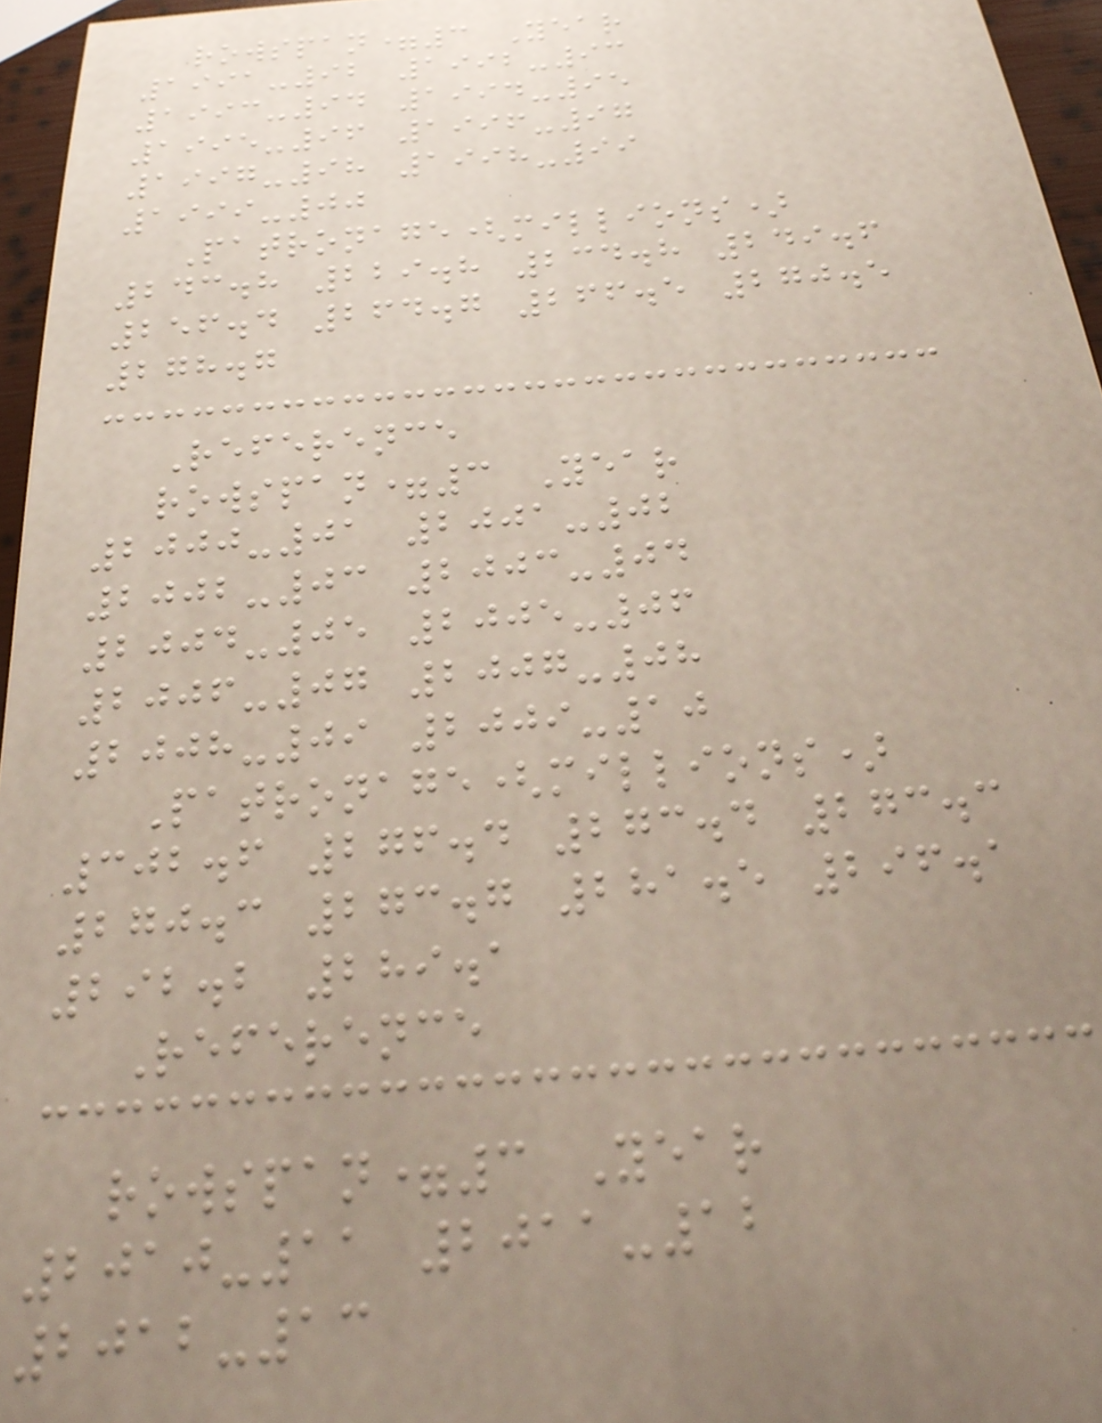rowspan=3 Year
1991-92 1992-93
1993-94 1994-95
1995-96 1996-97
1997-98 1998-99
1999-00
Patronage(millions)
243.8 229.8 234.8 249.6
256.4 264.7 266.5 270.5
278.7
Reference
rowspan=3 Year
2000-01 2001-02
2002-03 2003-04
2004-05 2005-06
2006-07 2007-08
2008-09 2009-10
Patronage(millions)
302.6 276.4 273.4 273.3
270.3 273.7 281.5 296.1
292.2 289.1
Reference
rowspan=3 Year
2010-11 2011-12
2012-13
